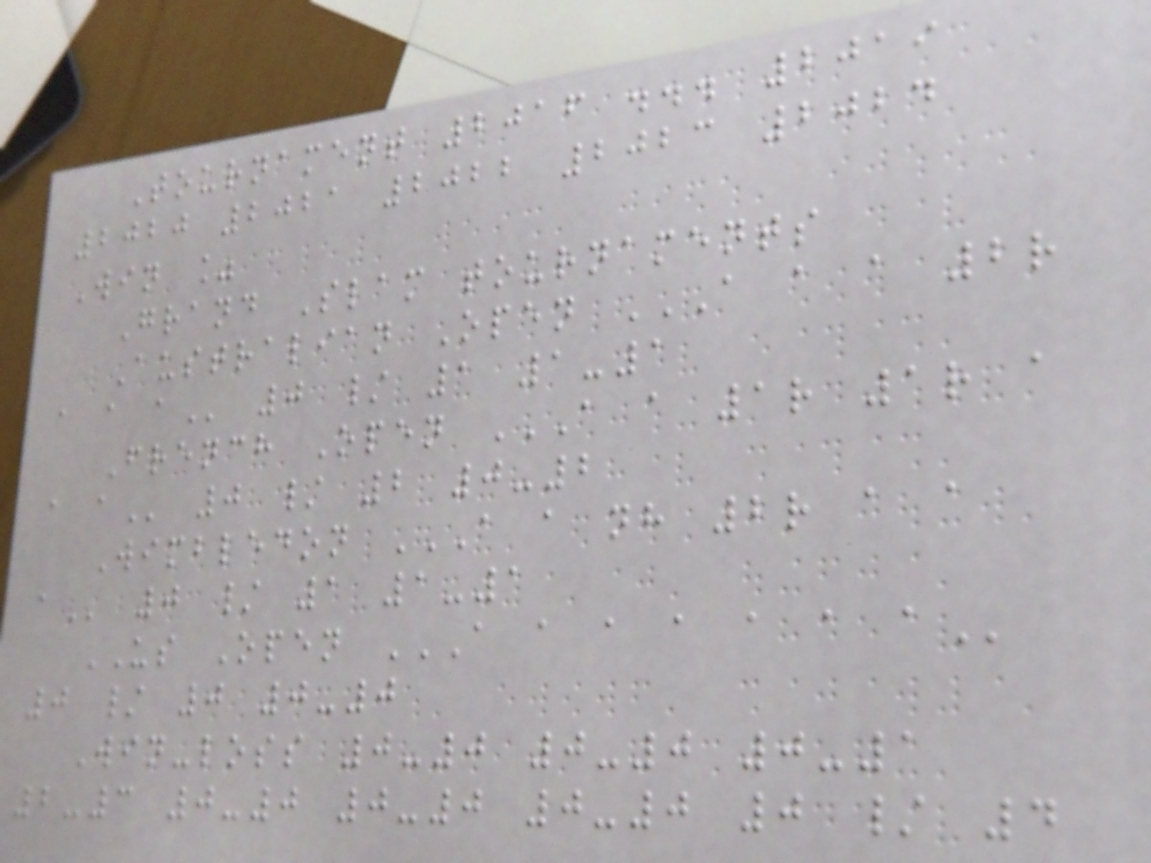Tournament 2016 ... 2019
2020 2021 2022 2023 2024
Win %
Grand Slam tournaments
Australian Open A A A 2R
A A A 0 / 1 1-1
French Open A A 1R 1R A
A A 0 / 2 0-2
Wimbledon A A NH 2R A A
A 0 / 1 1-1
US Open A A A A A A A
0 / 0 0-0
Win-loss 0-0 0-0 0-1
2-3 0-0 0-0 0-0 0 / 4
